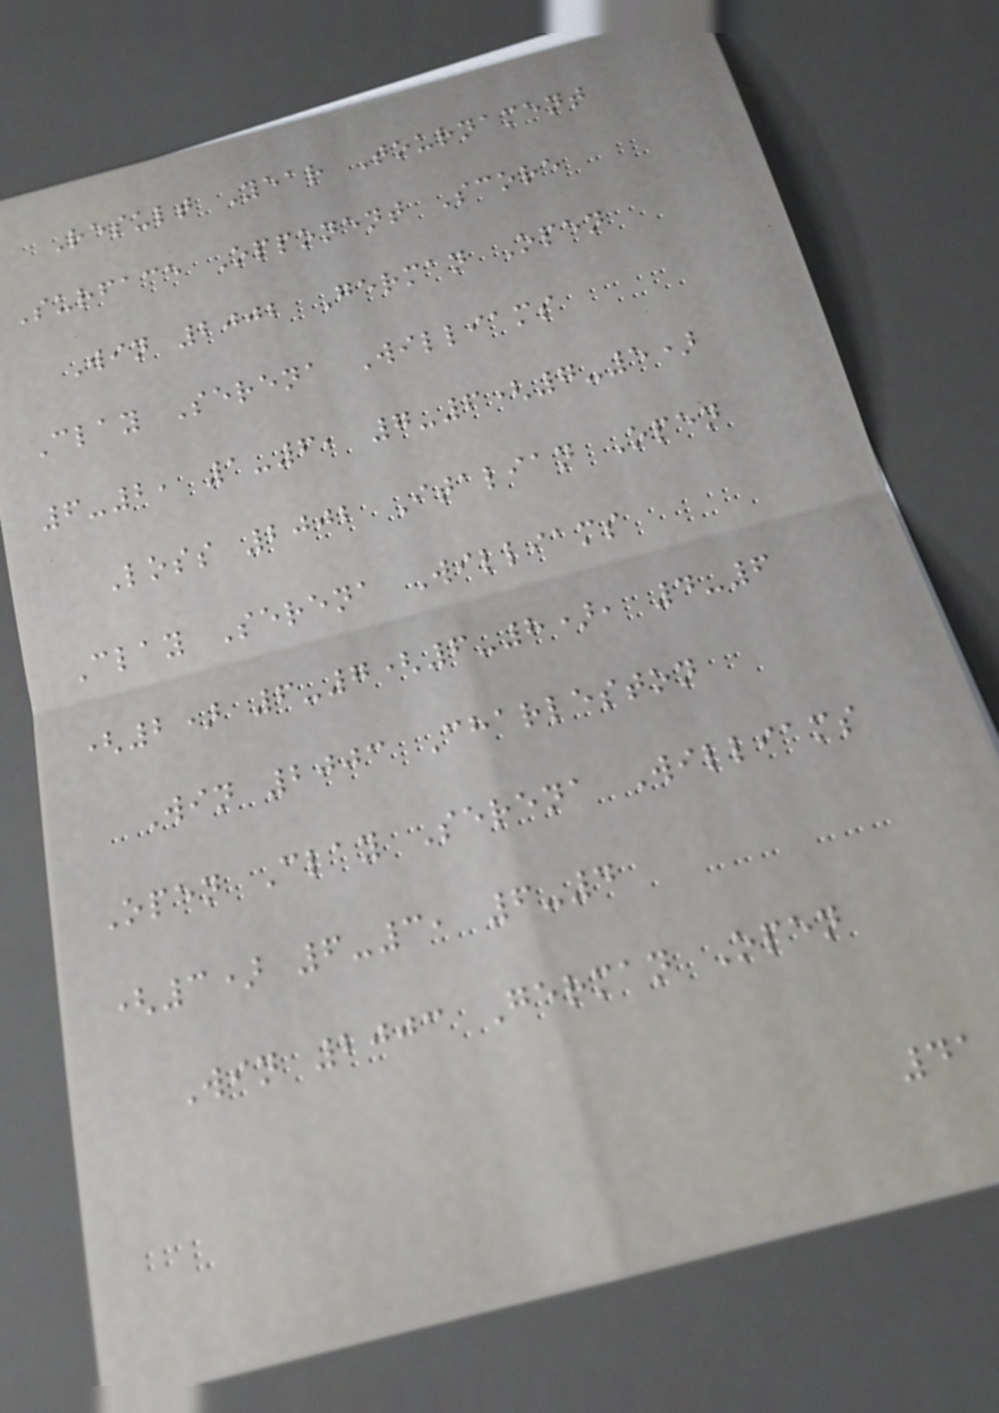Result Year Tournament
Surface Opponent Score
Win 2002 German Open
Clay Serena Williams
6-2, 1-6, 7-6(7-5)
Loss 2002 Italian Open
Clay Serena Williams
(2) 6-7(6-8), 4-6
Win 2003 Charleston
Open Clay Serena Williams
(3) 6-3, 6-4
Win 2003 German Open
41
